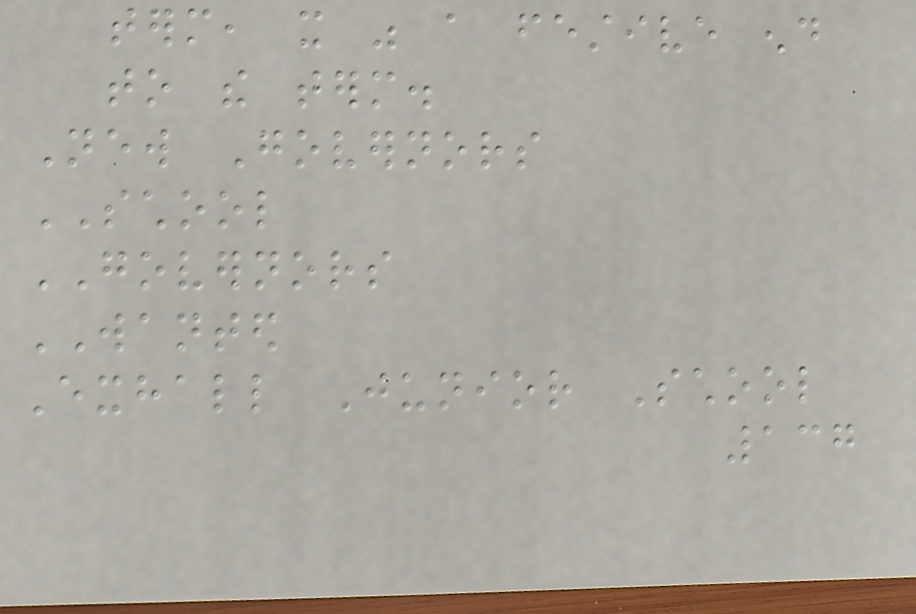term, it was a festive end
to the term.
New Governors
SCHOOL
GOVERNORS
WANTED
Exhall Junior School
137
